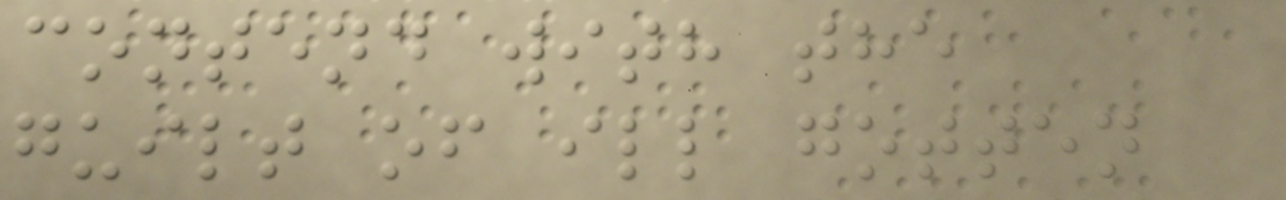contend with the
guilt of ill gotten
